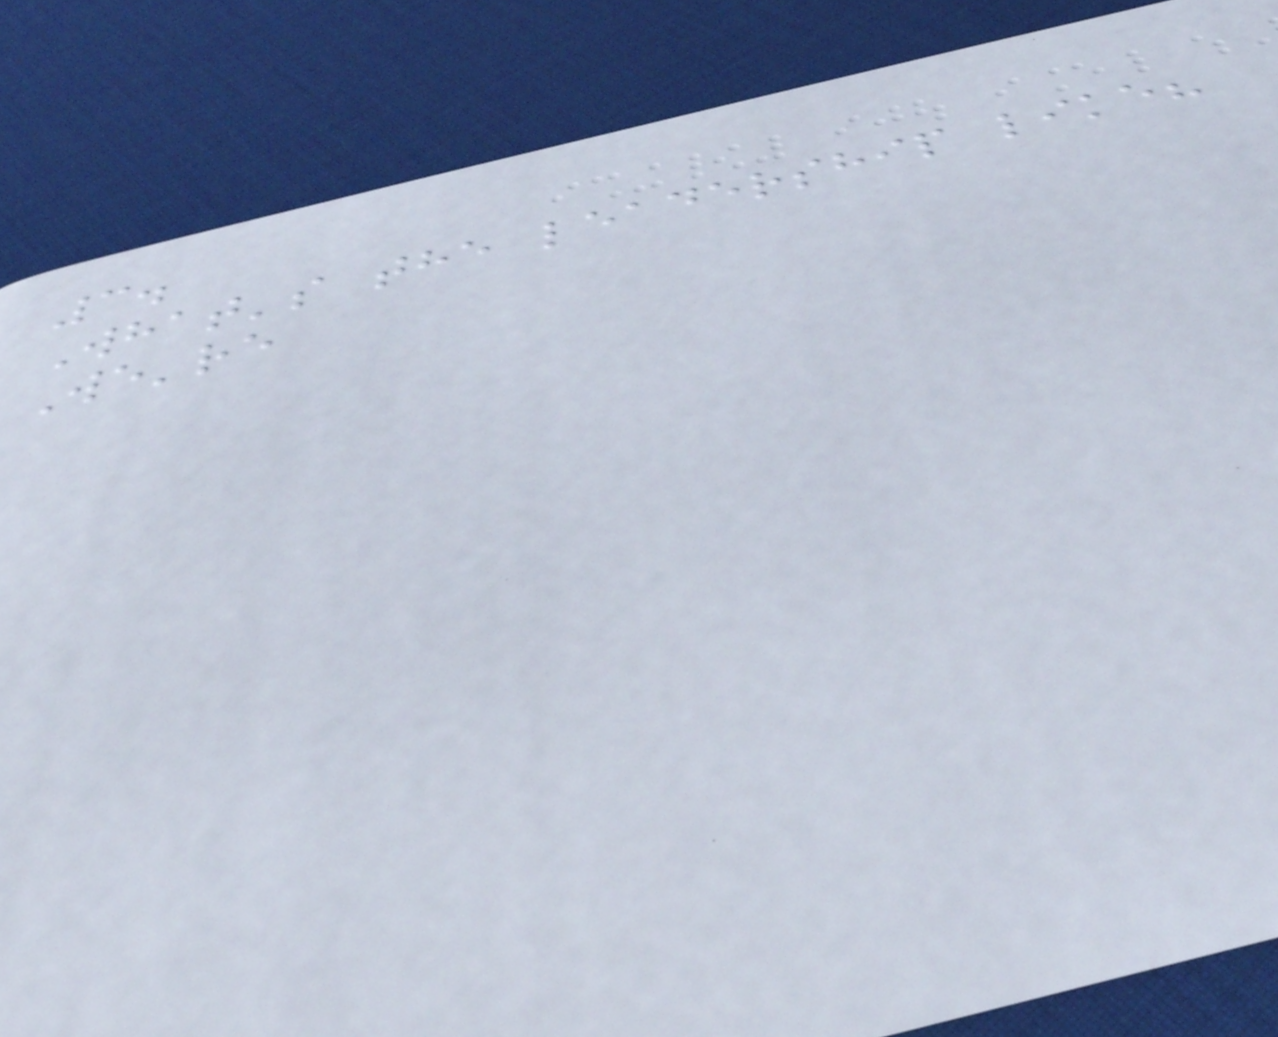3.
What's the leadership like?
We're
